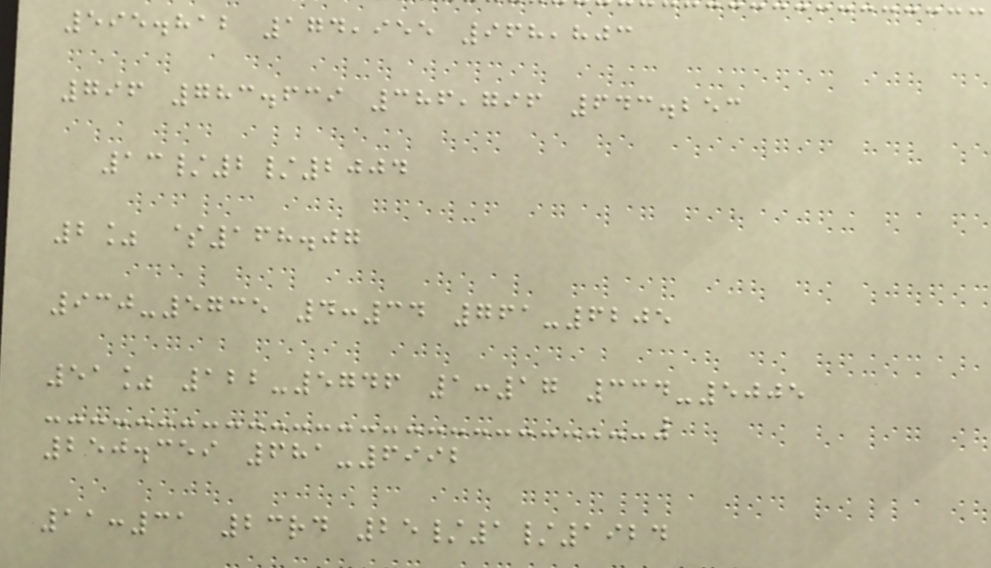595.812 174,955 968,803
796 783.639 386,796 643.253
13/2/2004
2% $168.07
930-5735 4:34 761-6205
51% 122-5746 1:17 334-5005
250.359 681-6992
11:31 23rd 25/1/1924
